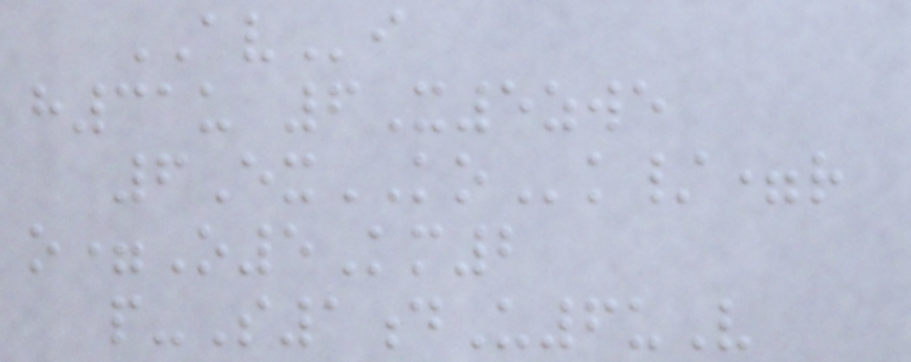AVi
h31u 6X5zwe
6ExKOk/=r
o=O5Km2
p-S1dU6uV
